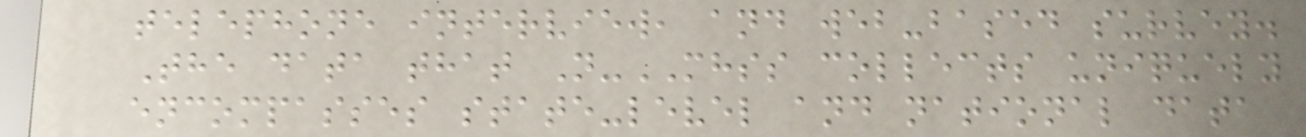telephone interview, and web-based survey.
The data that N-MHSS collects uniquely
encompasses state-level and national data
